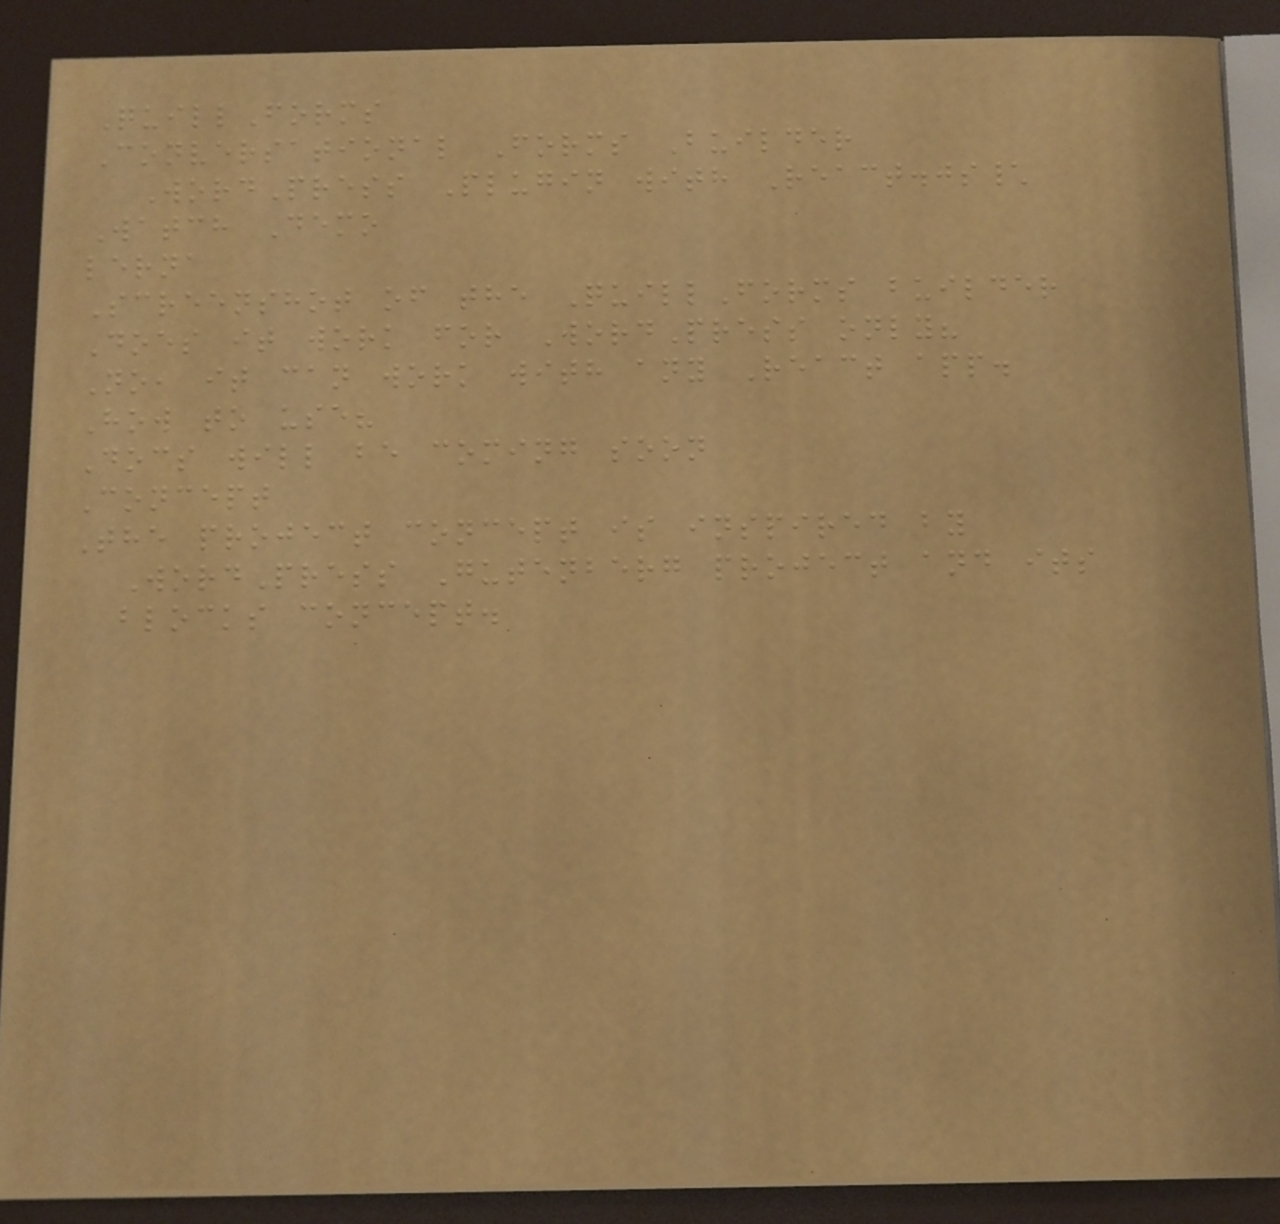QuillForms
Conversational Forms Builder
WordPress Plugin with React.js\
Watch Demo
lerna
Screenshot of the QuillForms builder
Does it work for WordPress only?
No, it can work with any React app.
How to use?
Docs will be coming soon
Concept
The project concept is inspired by
WordPress Gutenberg project and its
blocks concept.
